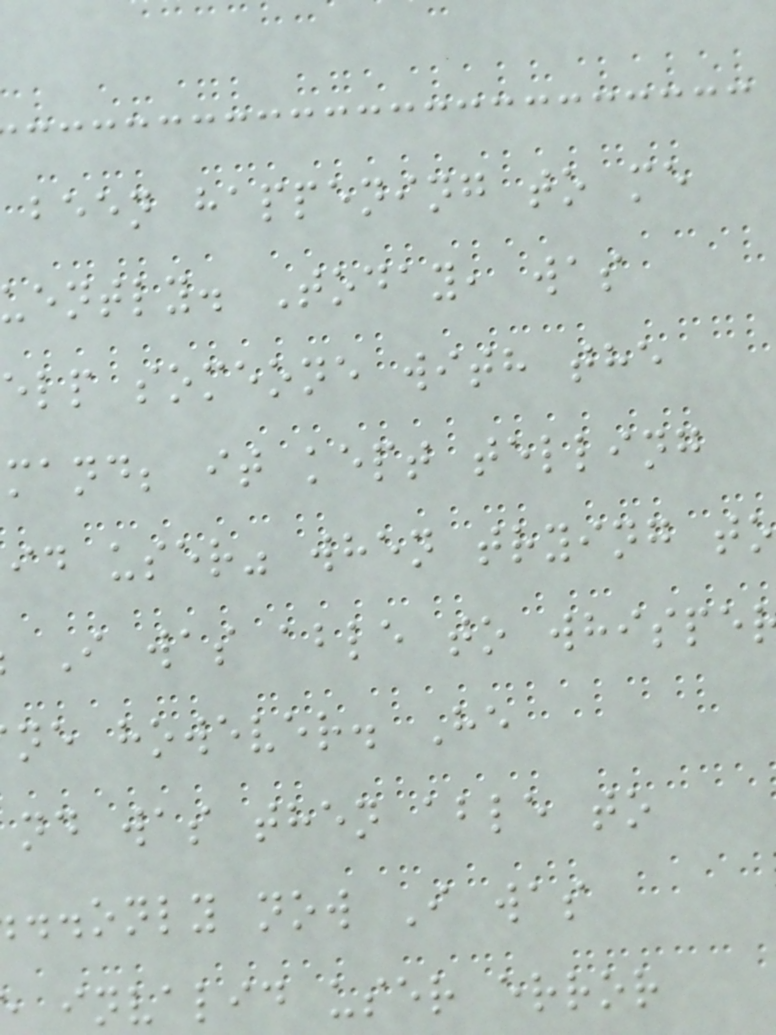been happening to me
ently. Today, was
elp someone with the
mand; it kept telling
id user" when trying to
I was able to whispe
ne however. He
nd was then able to
..only now I was
invalid user error
